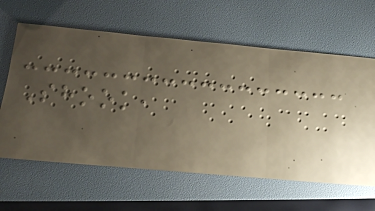Shook,
